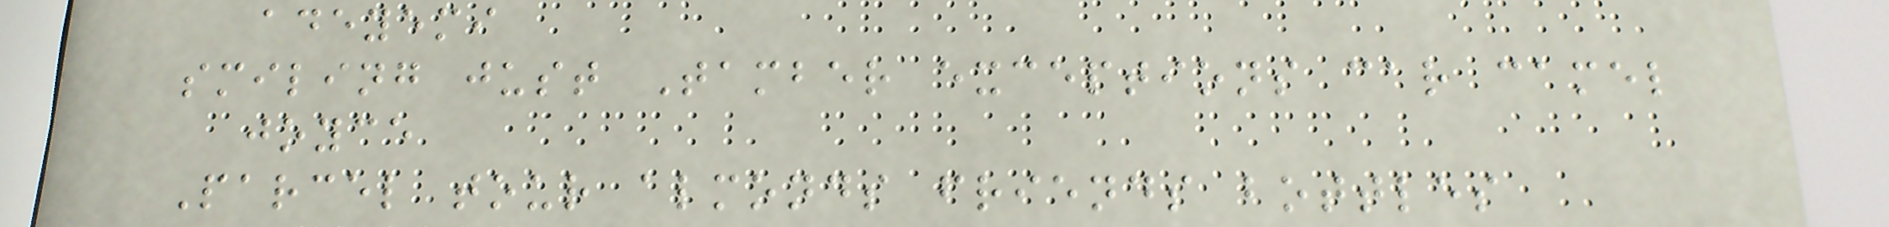adeyemi
smiling just Tamber exceptions car camel
joyce
Parcel tour almonds friends bottles
